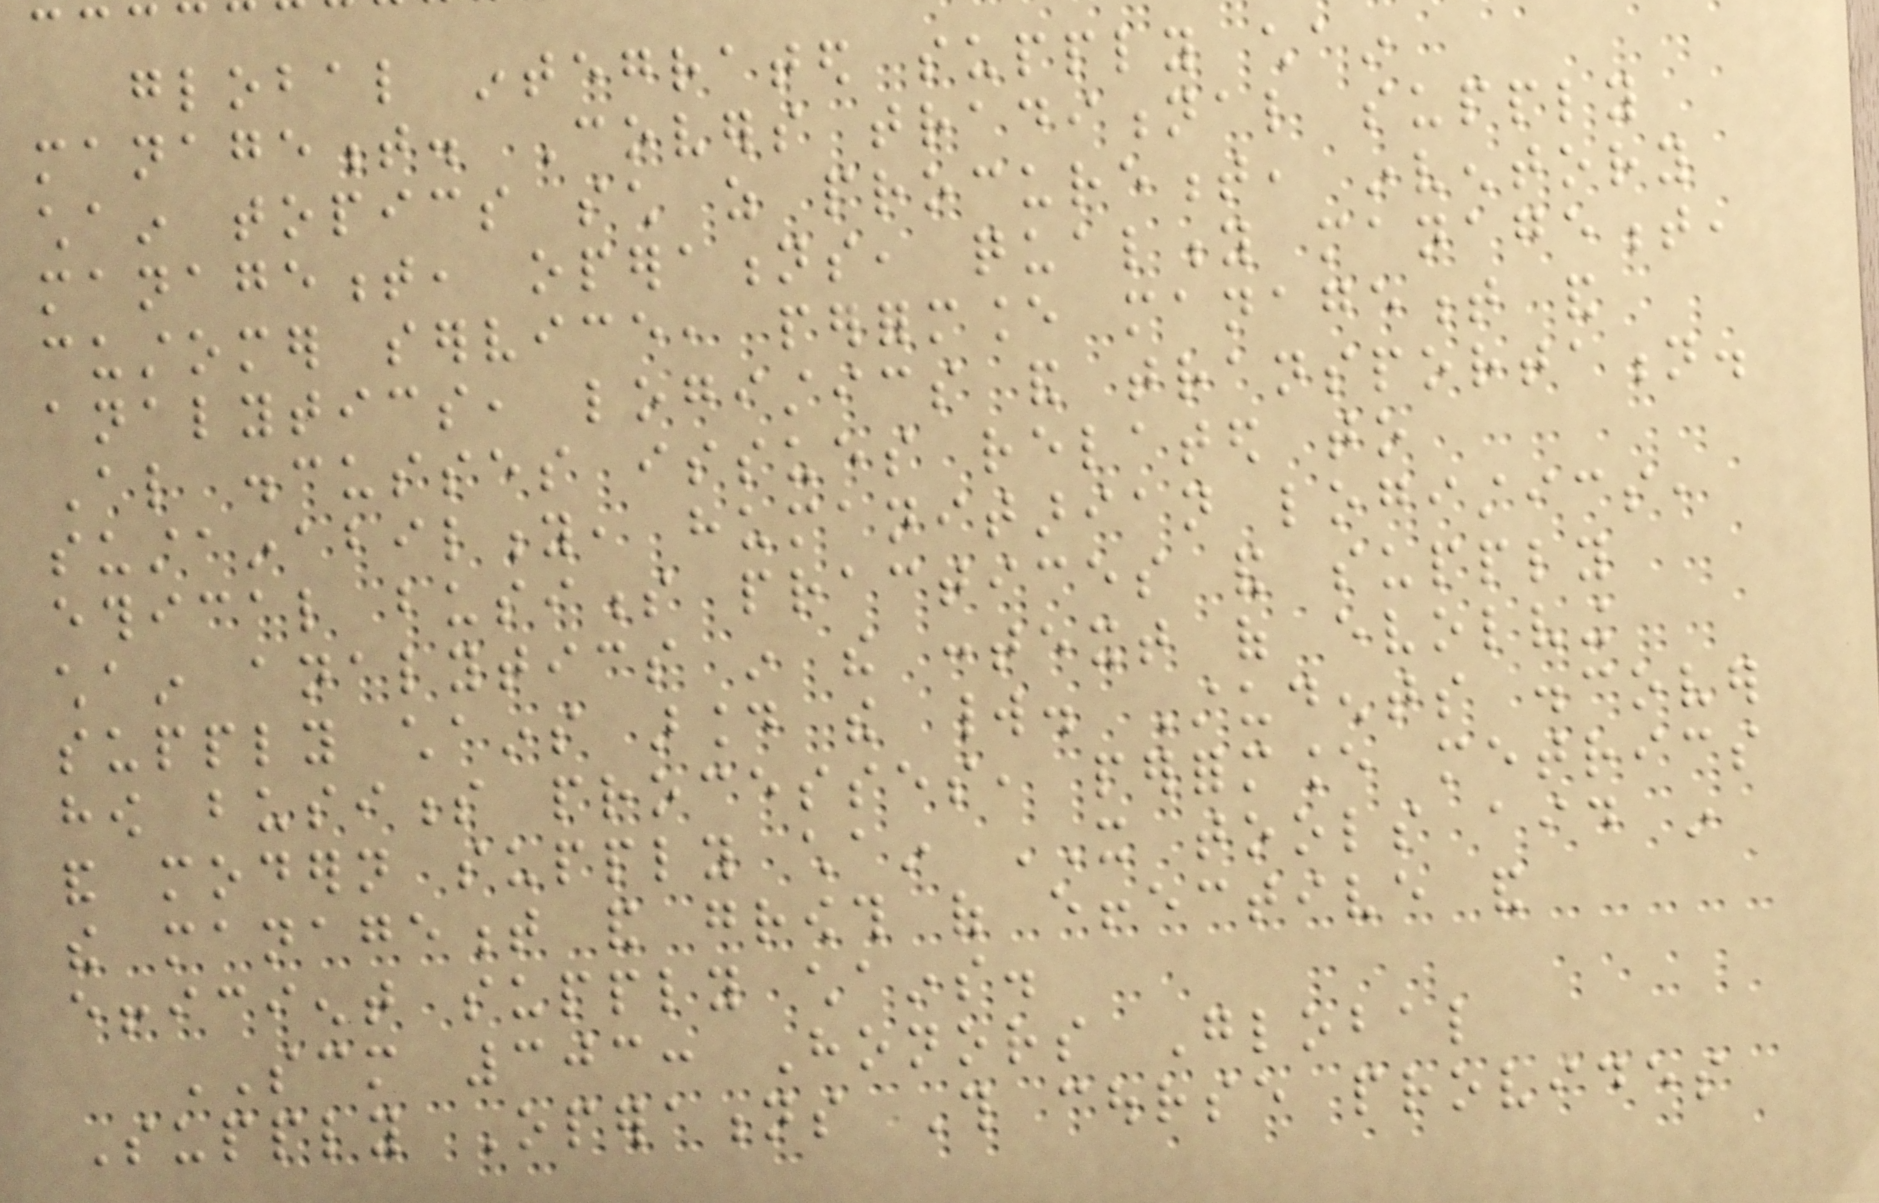global integrated supply chain
management. Covers traditional supply
chain topics such as procurement, inventory
management, operations, quality management,
customer service, performance management and
analytics, logistics and transportation.
Also discusses issues related to
sustainability, humanitarian logistics,
ethical business practices and supply
chain analytics in the context of evolving
supply chains around the world. Students discover
how business processes, performance metrics
and modern supply chain IT tools aid in
the management and growth of effective and
efficient supply chains.
SCM 303: Honors Global
Supply Operations This course provides
